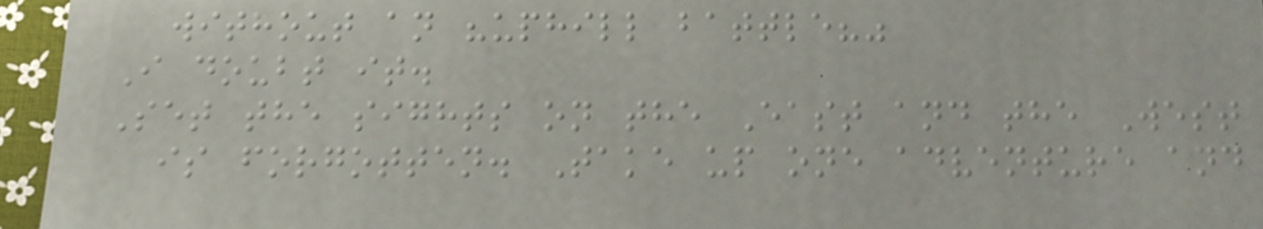without an "uphill battle?"
I doubt it.
Set the sights on the East and the West
is forgotten. Take up one adventure and
